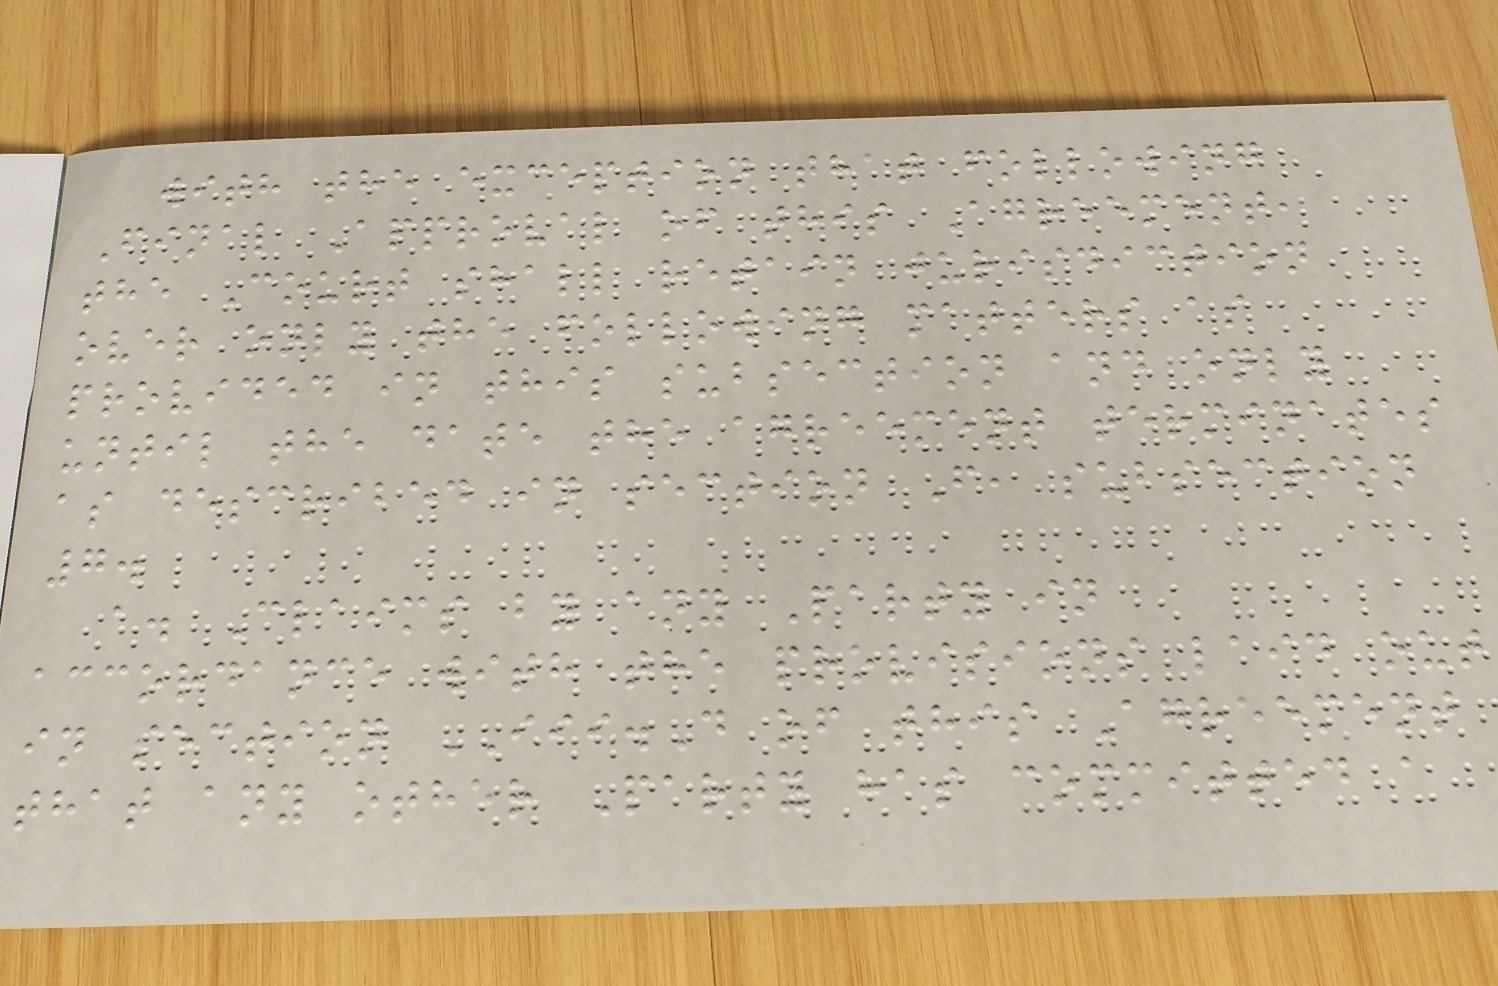with the exception that following
Final Approval of this Agreement,
the Court shall retain jurisdiction
over only the following matters as
provided in this subsection and only
until the date the agreement terminates
as described in section F, subsection
7.
a. Claims by any Party in
accordance with the provisions laid out
in section III.D of this Agreement
that any other Party has committed a
